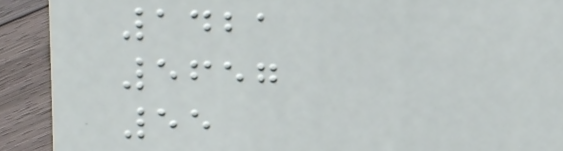1421
5657
55
